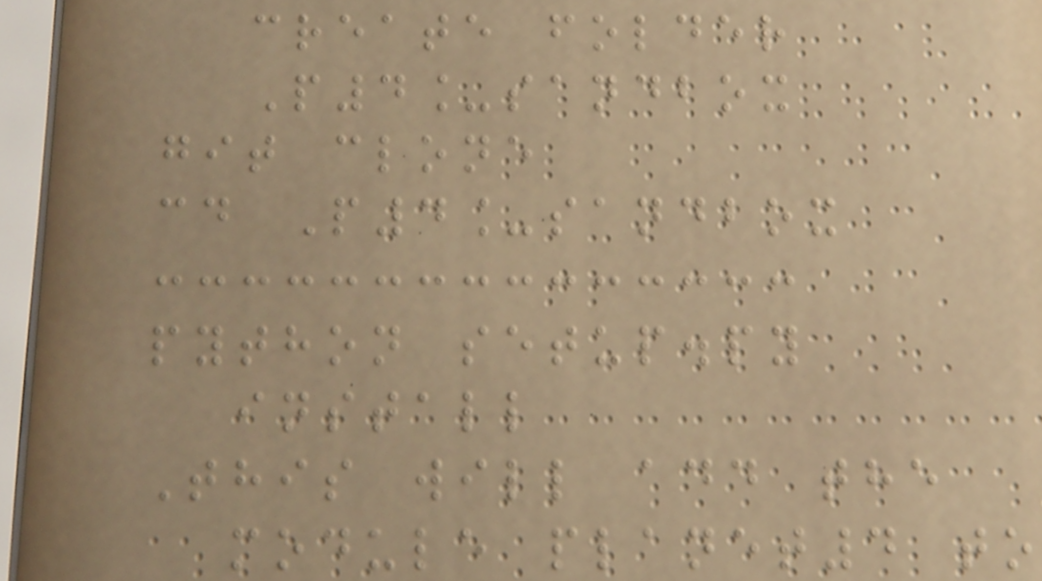create folder
P4_sandbox
git clone
cd P4_sandbox
python setup.py
install
This will add the
module planet4 to
